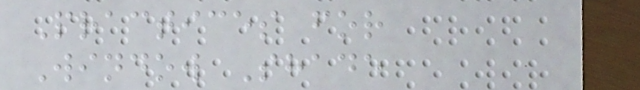Practices for
Window Shade
